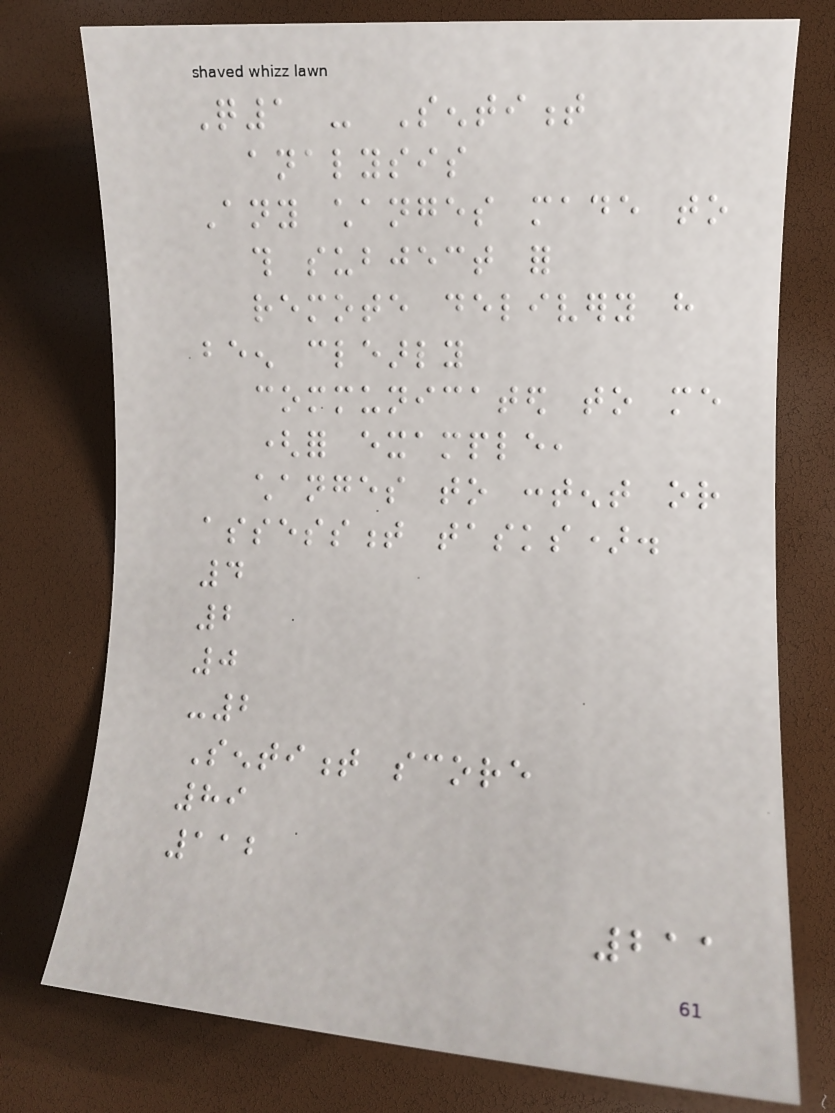Q1 - Sentiment
analysis
Any changes made to
this subject for
remote delivery have
been clearly
communicated to me
(for example,
changes to content or
assessment tasks).
4
2
0
-2
Sentiment score
89
112
211
